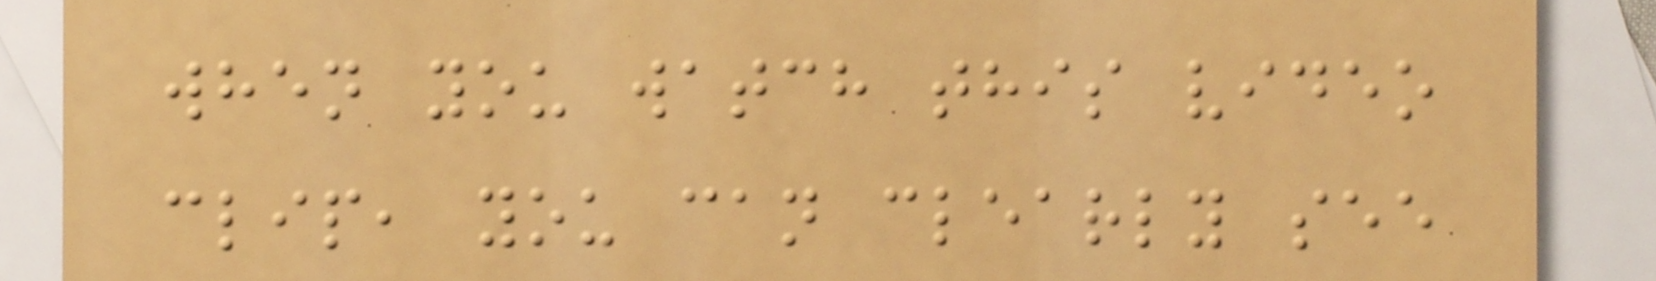when you watch this video
clip, you can clearly see
